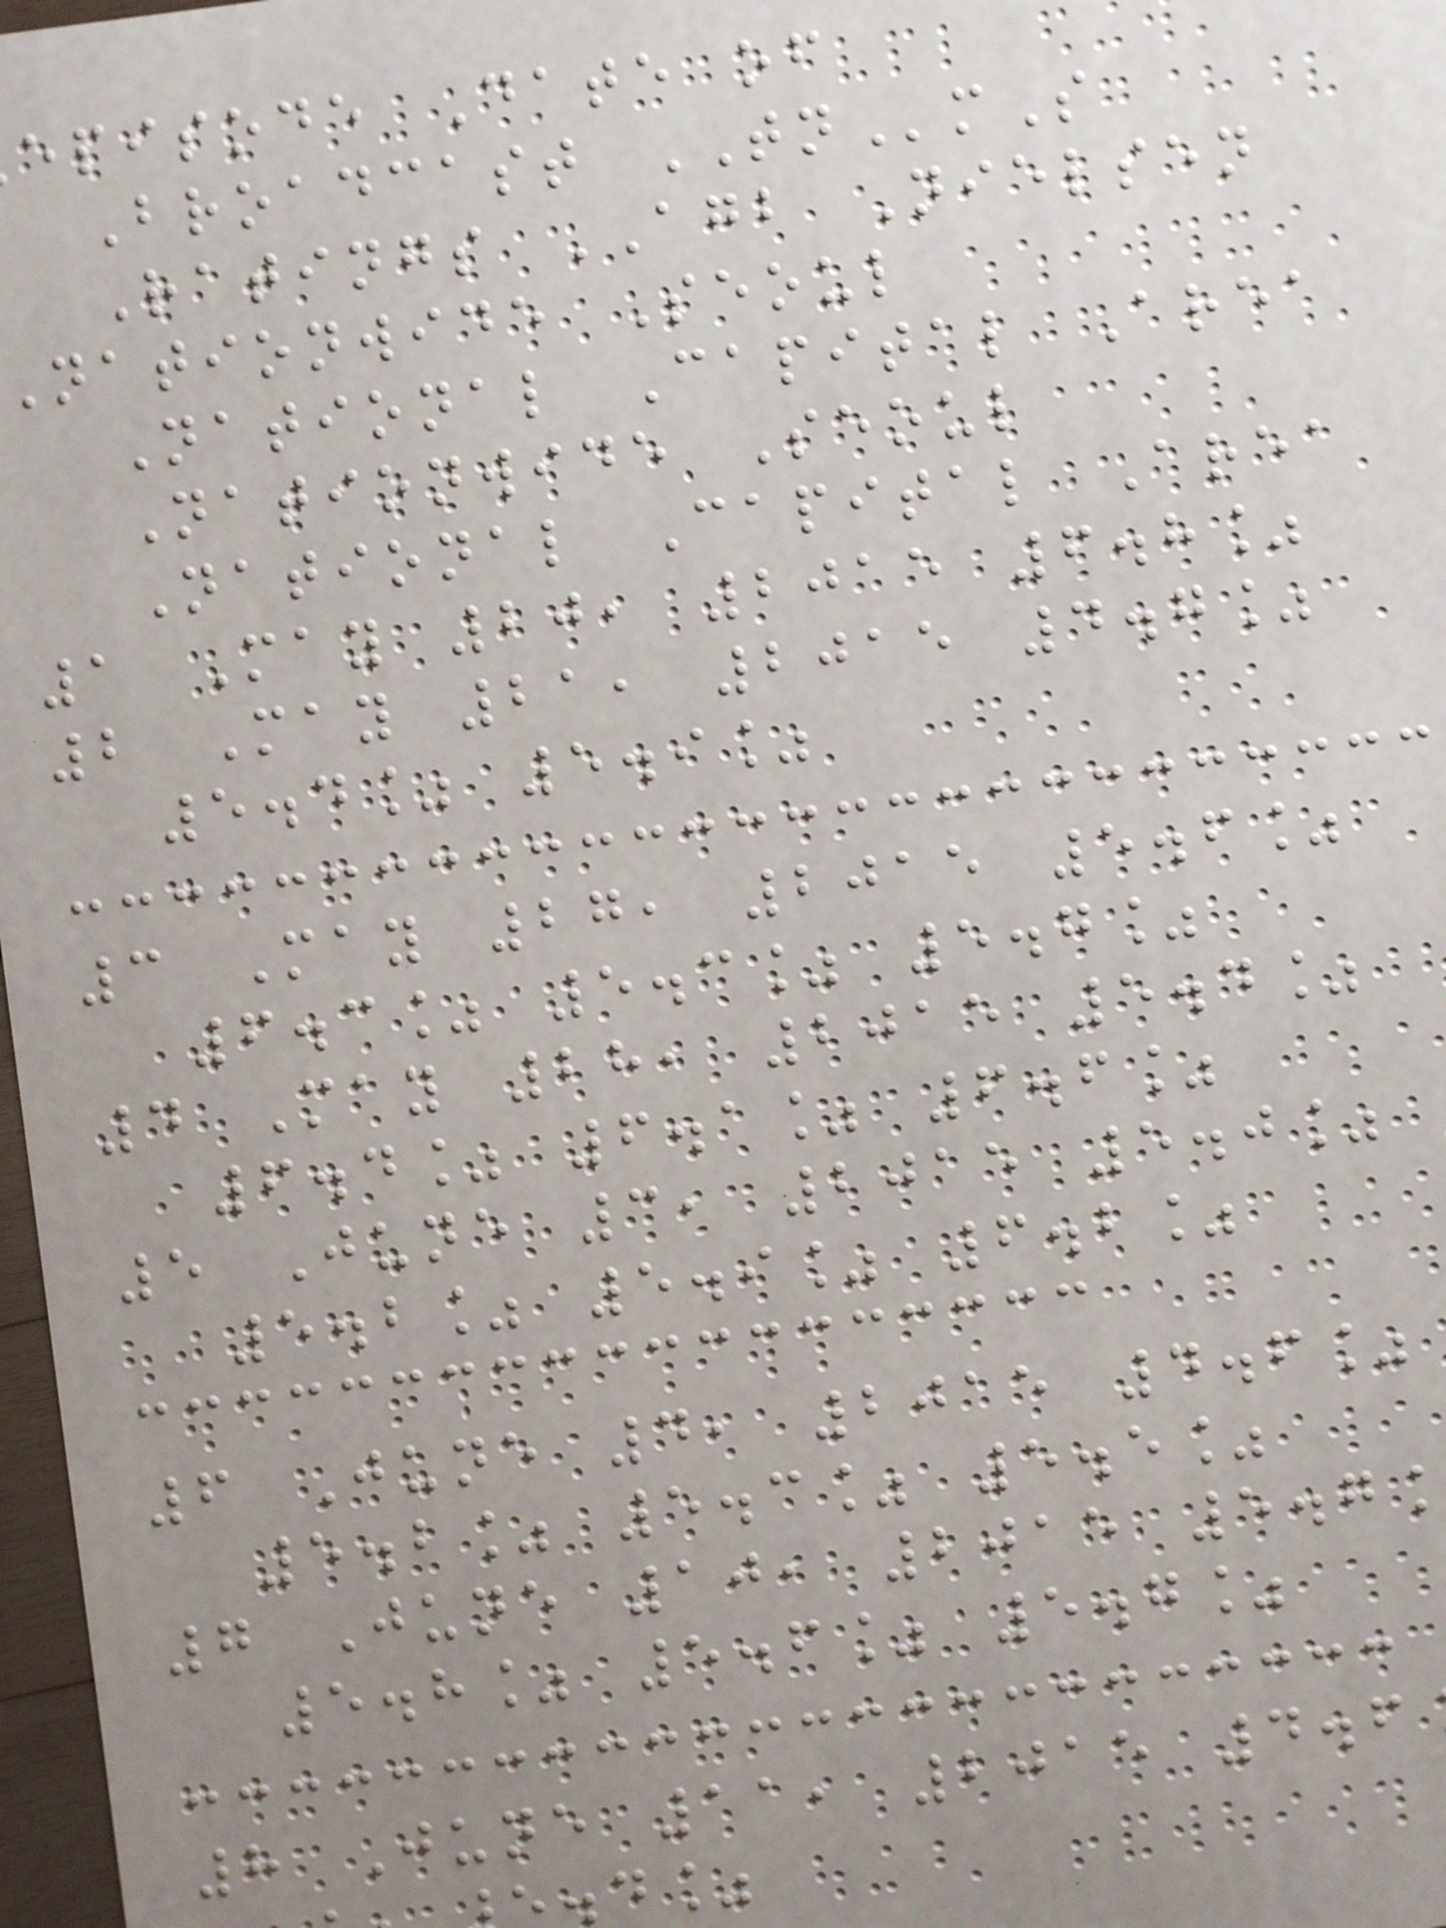episode Date of
Broadcast TNmS
Ratings AGB Nielsen
nationwide Seoul
National Capital Area
Nationwide Seoul
National Capital Area
1 May 20, 2015 6.8%
2 May 21, 2015 4.7%
5.4% 5.9%
3 May 27, 2015 5.6%
6.3% 5.3% 5.7%
4 May 28, 2015 5.4%
6.4% 6.1% 6.6%
5 June 3, 2015 5.0%
5.2% 5.9% 6.2%
6 June 4, 2015 4.6%
5.2% 5.3% 5.5%
7 June 10, 2015 5.7
5.8% 5.6% 5.7%
8 June 11, 2015 4.6
.d%
